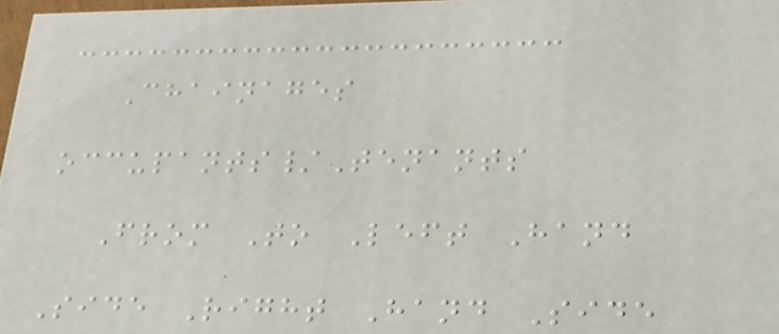Chainages
occupants/Tenants
From To Left Hand
Side Right Hand Side
